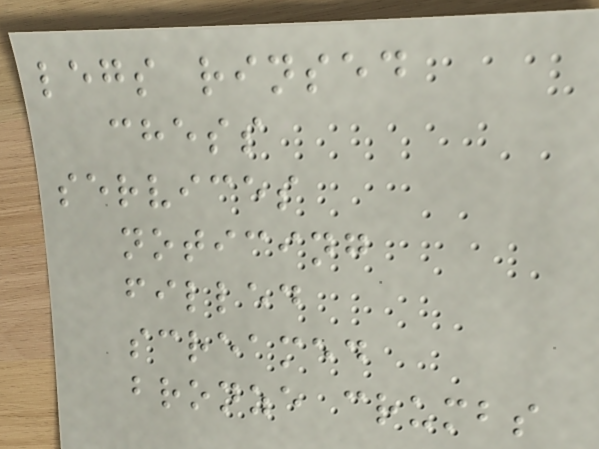legs rinsed
chess
services
noticing
filled
screamed
bronze crumbs
